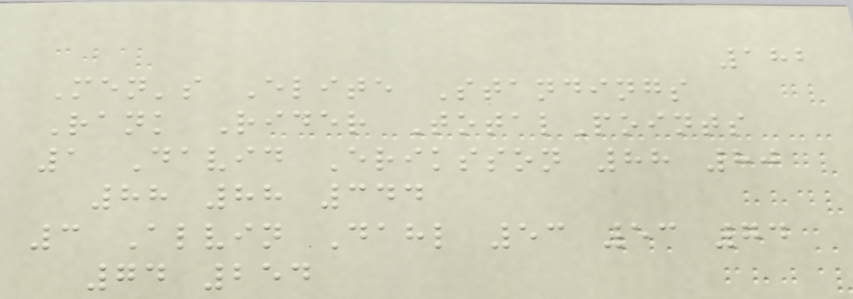182
Men's Elite Standings
Rank Rider TotalPoints
1 David Eriksson 88 80
88 88 344
3 Alvin Dahl 53 53 74
74 254
